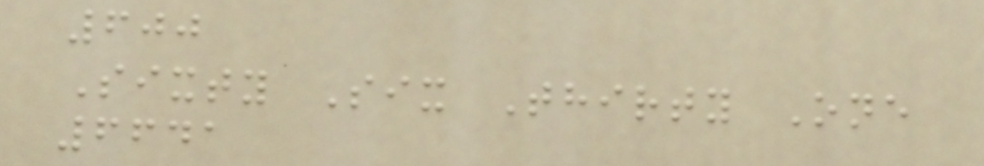600
Sixty Six Thirty One
6641
